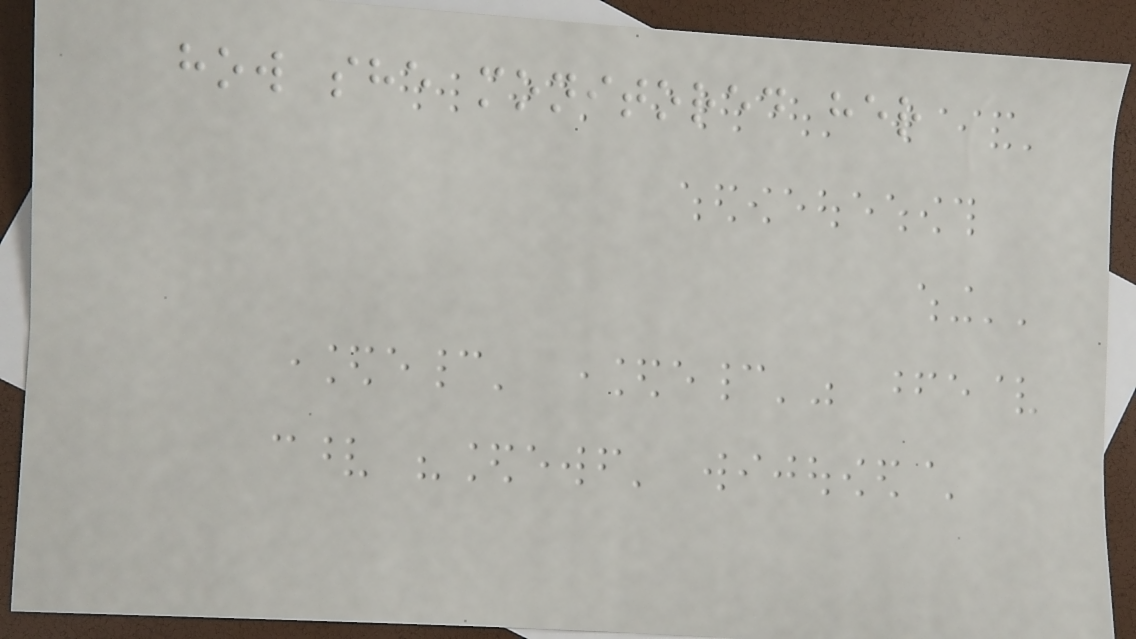how she monitored her
